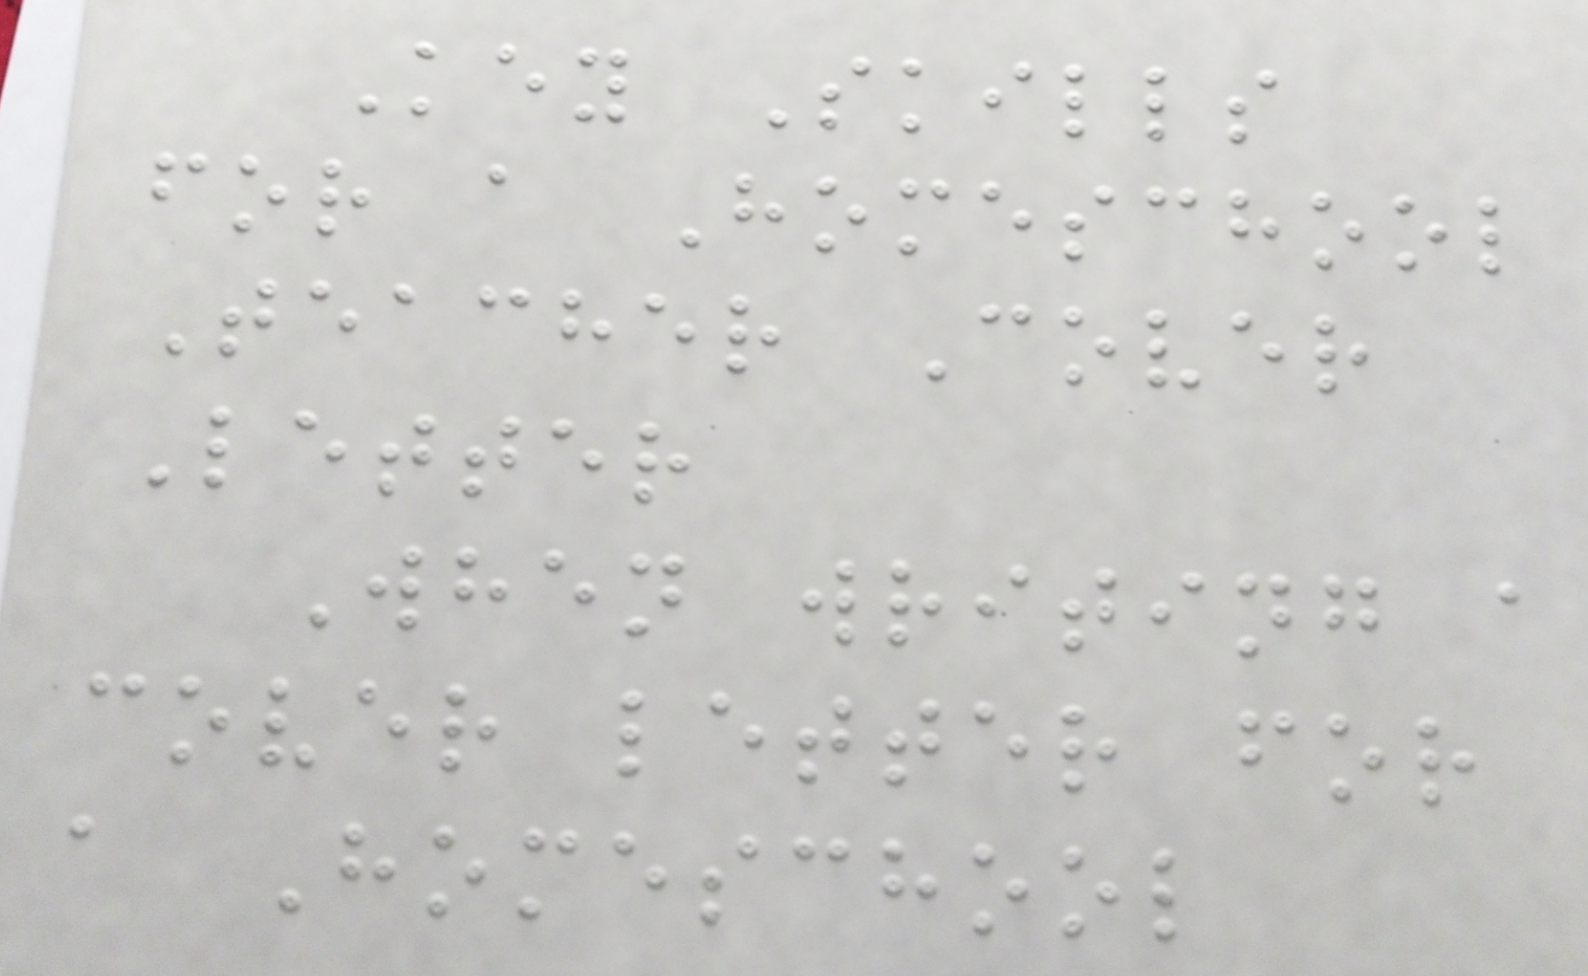Key Skills
for a Homeschool
Teacher Cover
Letter
When writing a
cover letter for
a Homeschool
